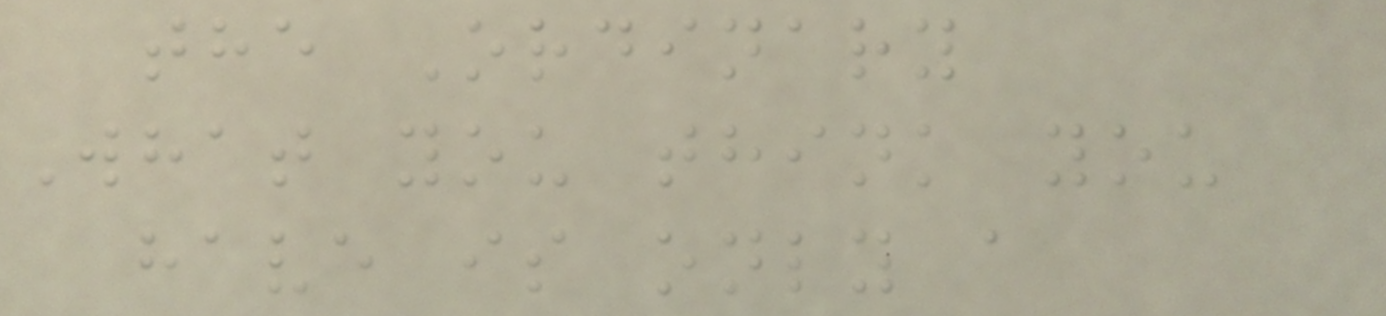the Ordinary
What you think you
have is only a
